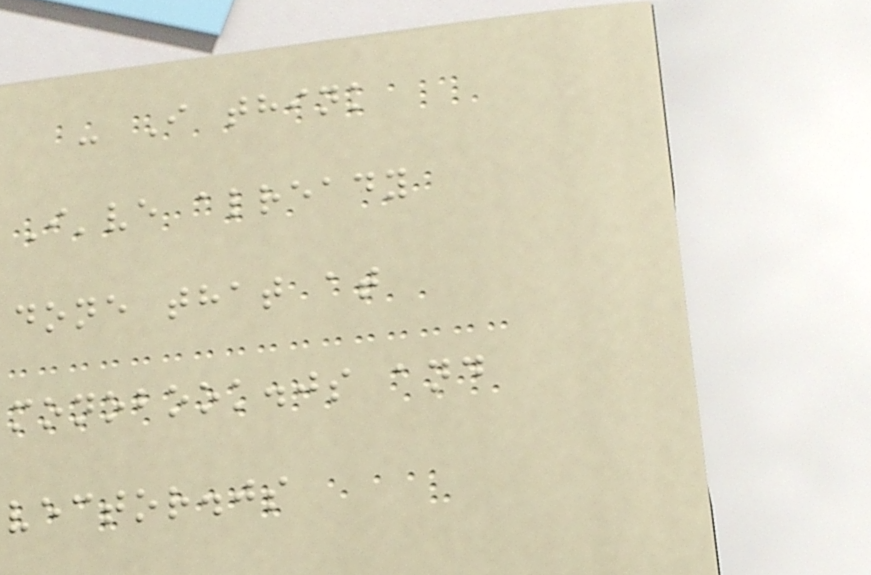- I think
I've already
done that at
monobook.js and
vector.js
